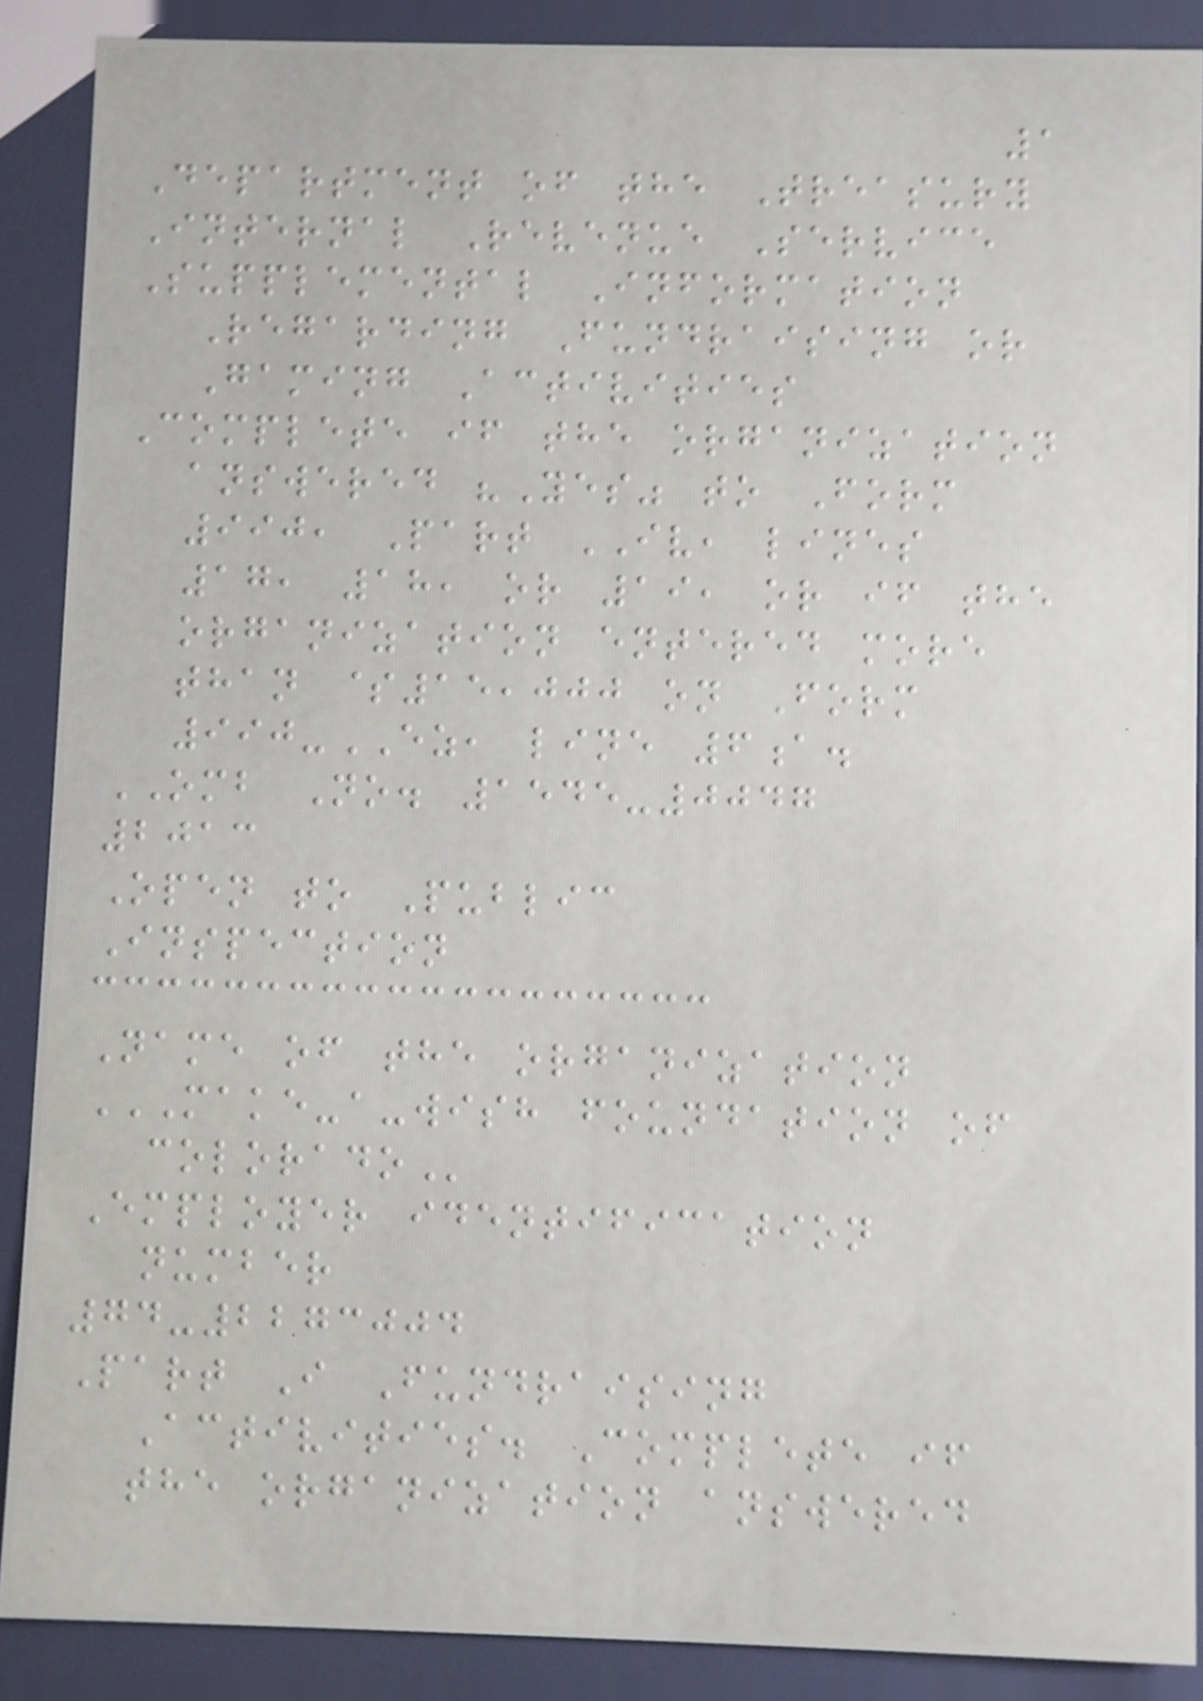1
Department of the Treasury
Internal Revenue Service
Supplemental Information
Regarding Fundraising or
Gaming Activities
Complete if the organization
answered "Yes" to Form
990, Part IV, lines
17, 18, or 19, or if the
organization entered more
than $15,000 on Form
990-EZ, line 6a.
OMB No. 1545-0047
2013
Open to Public
Inspection
Name of the organization
MAKE-A-WISH FOUNDATION OF
COLORADO
Employer identification
number
74-2273004
Part I Fundraising
Activities. Complete if
the organization answered
